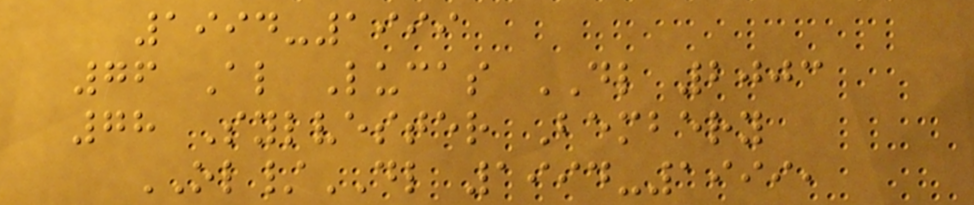1994-1999
76 Al Lucas DL 2003
78 Sylvester Bembery
OL/DL 1994-1999,
